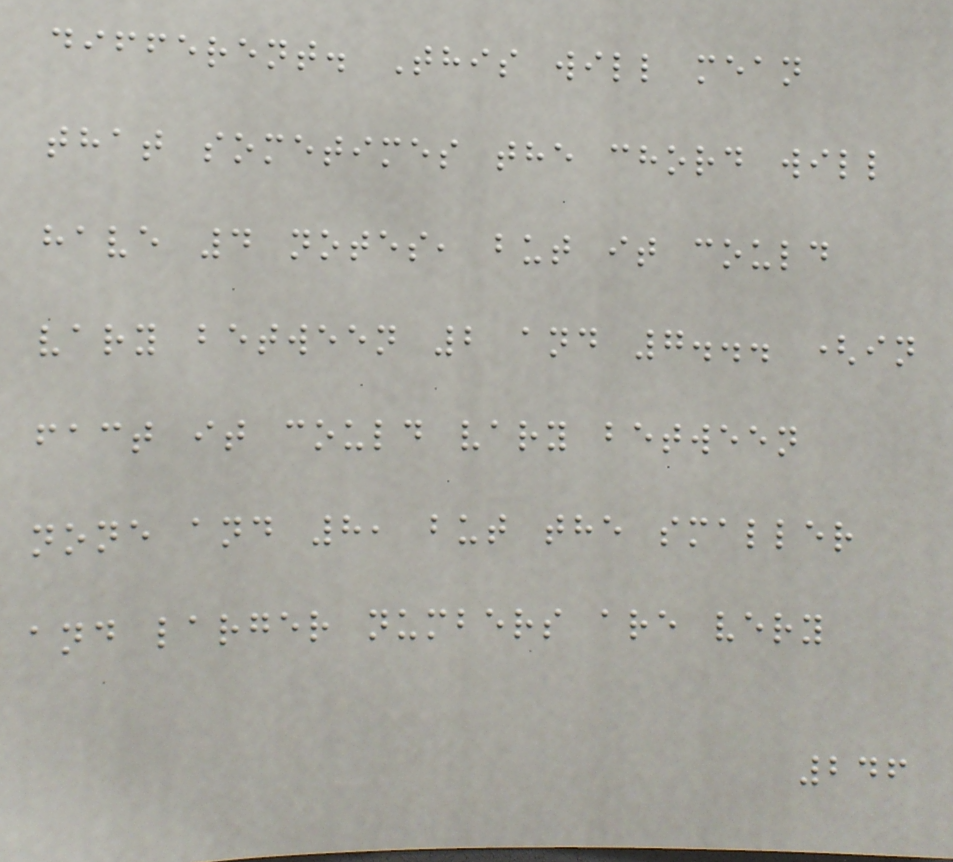different. This will mean
that sometimes the chord will
have 4 notes, but it could
vary between 2 and 7... (in
fact it could vary between
none and 8, but the smaller
and larger numbers are very
246
